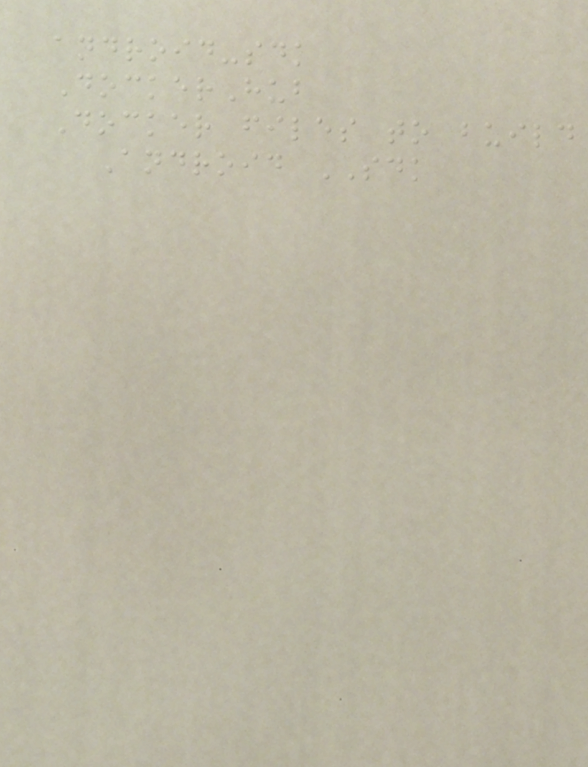android-sdk
DockerHub
Docker files to build
Android SDK
